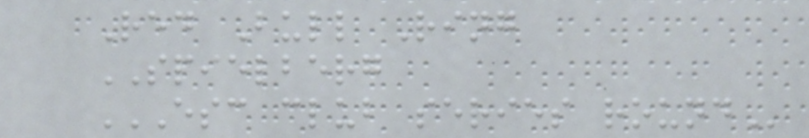Red Bull Ring
SPIELBERG
ESC CLUB SERIES ROUND
